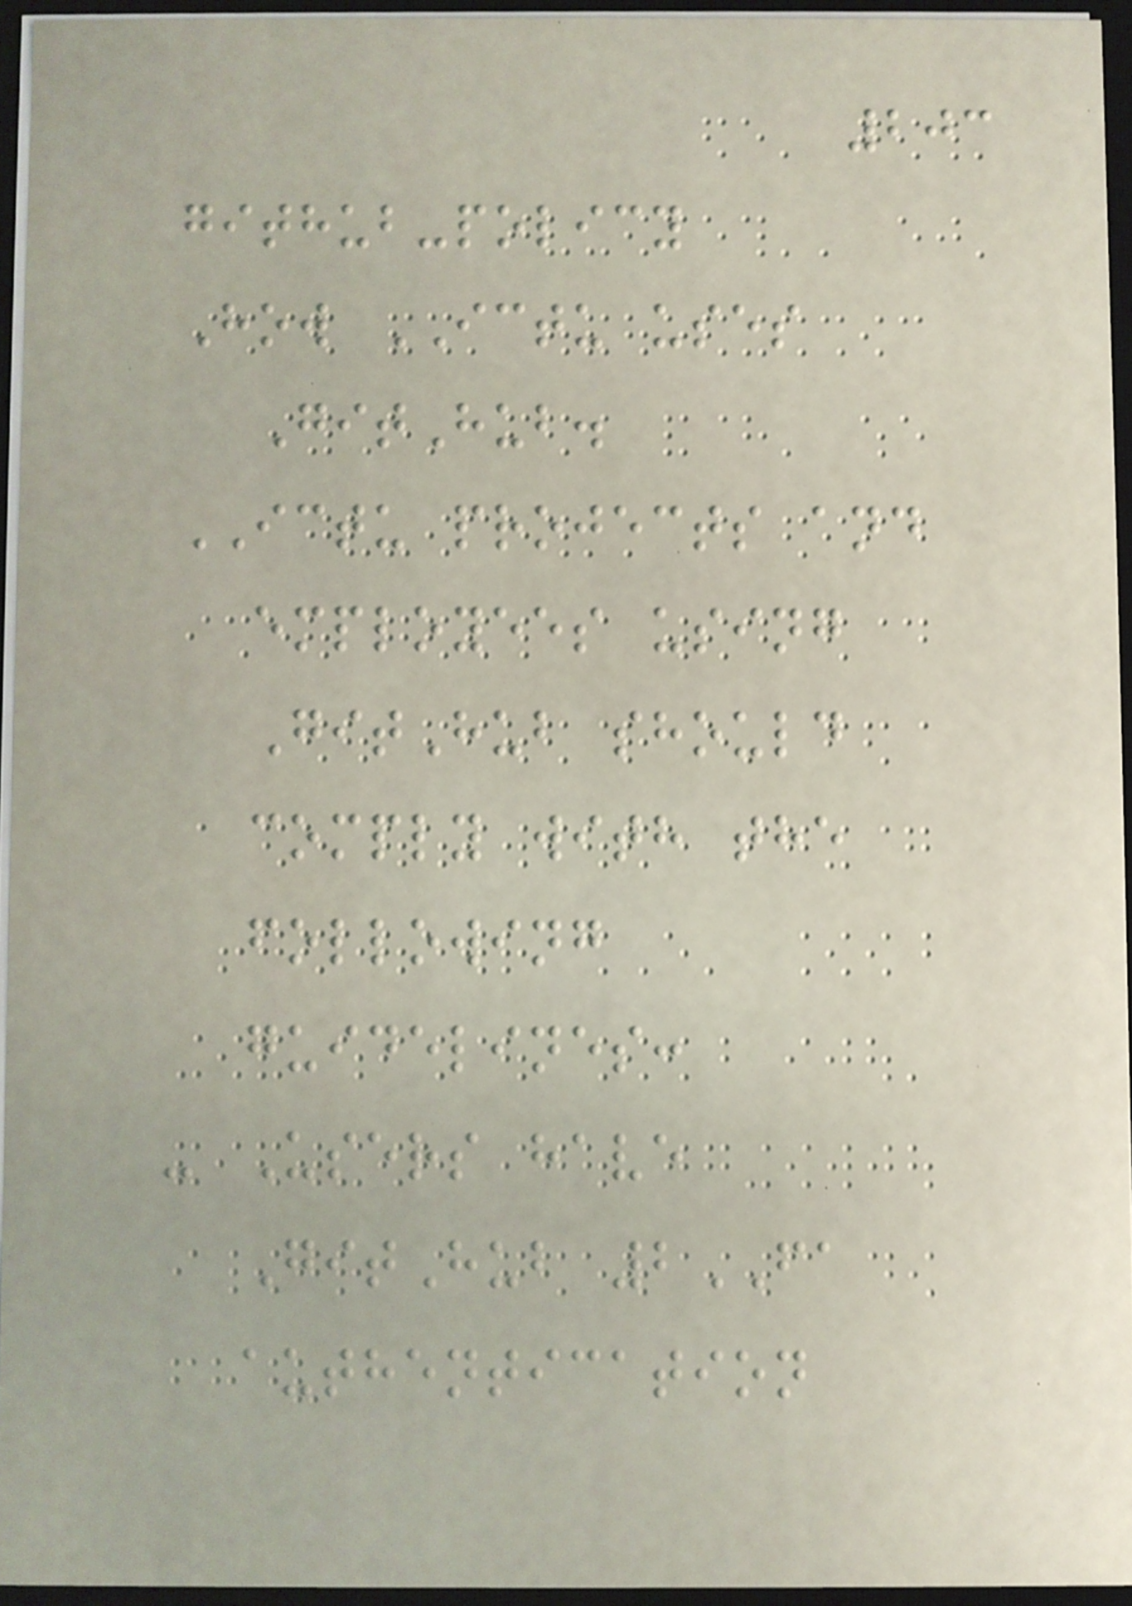203
github-policy
How ICTU uses
GitHub.
ICTU projects and
employees using
GitHub should
comply with the
following
guidelines:
- Users have
GitHub 2FA
authentication
